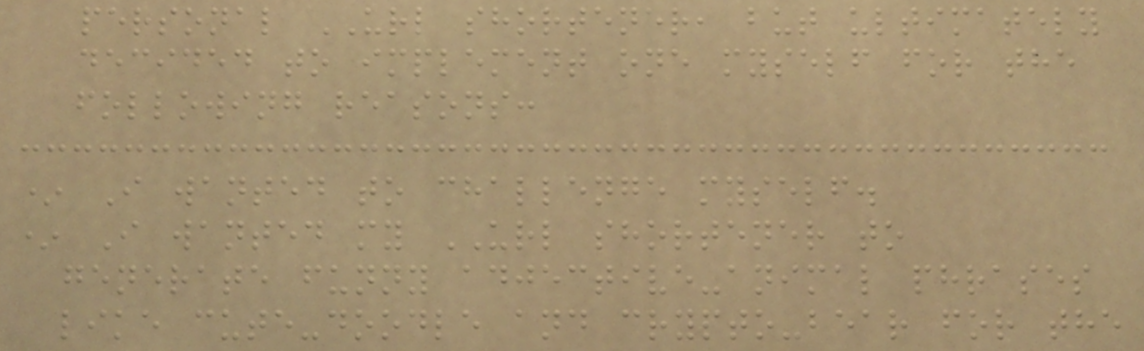personal URL shortener, but ultimately
decided to implement one myself for the
following reasons:
* I wanted to challenge myself.
* I wanted my URL shortener to
generate funny adjective-animal phrases
like cute-doodle and crypto-bear for the
